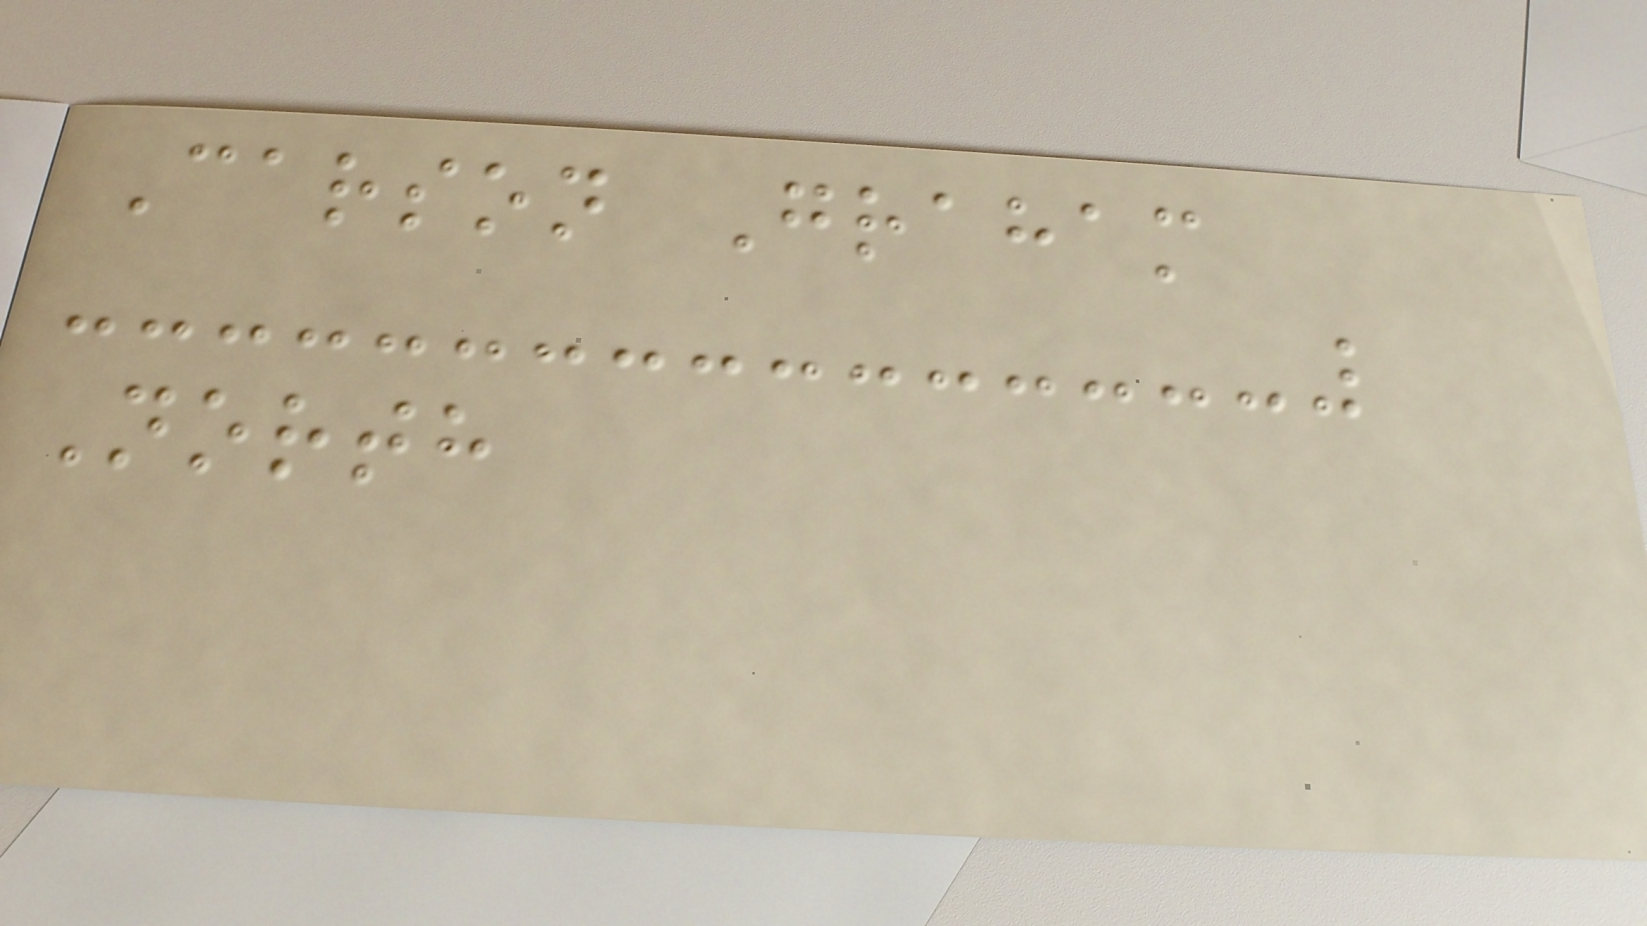Carson Graham
North
